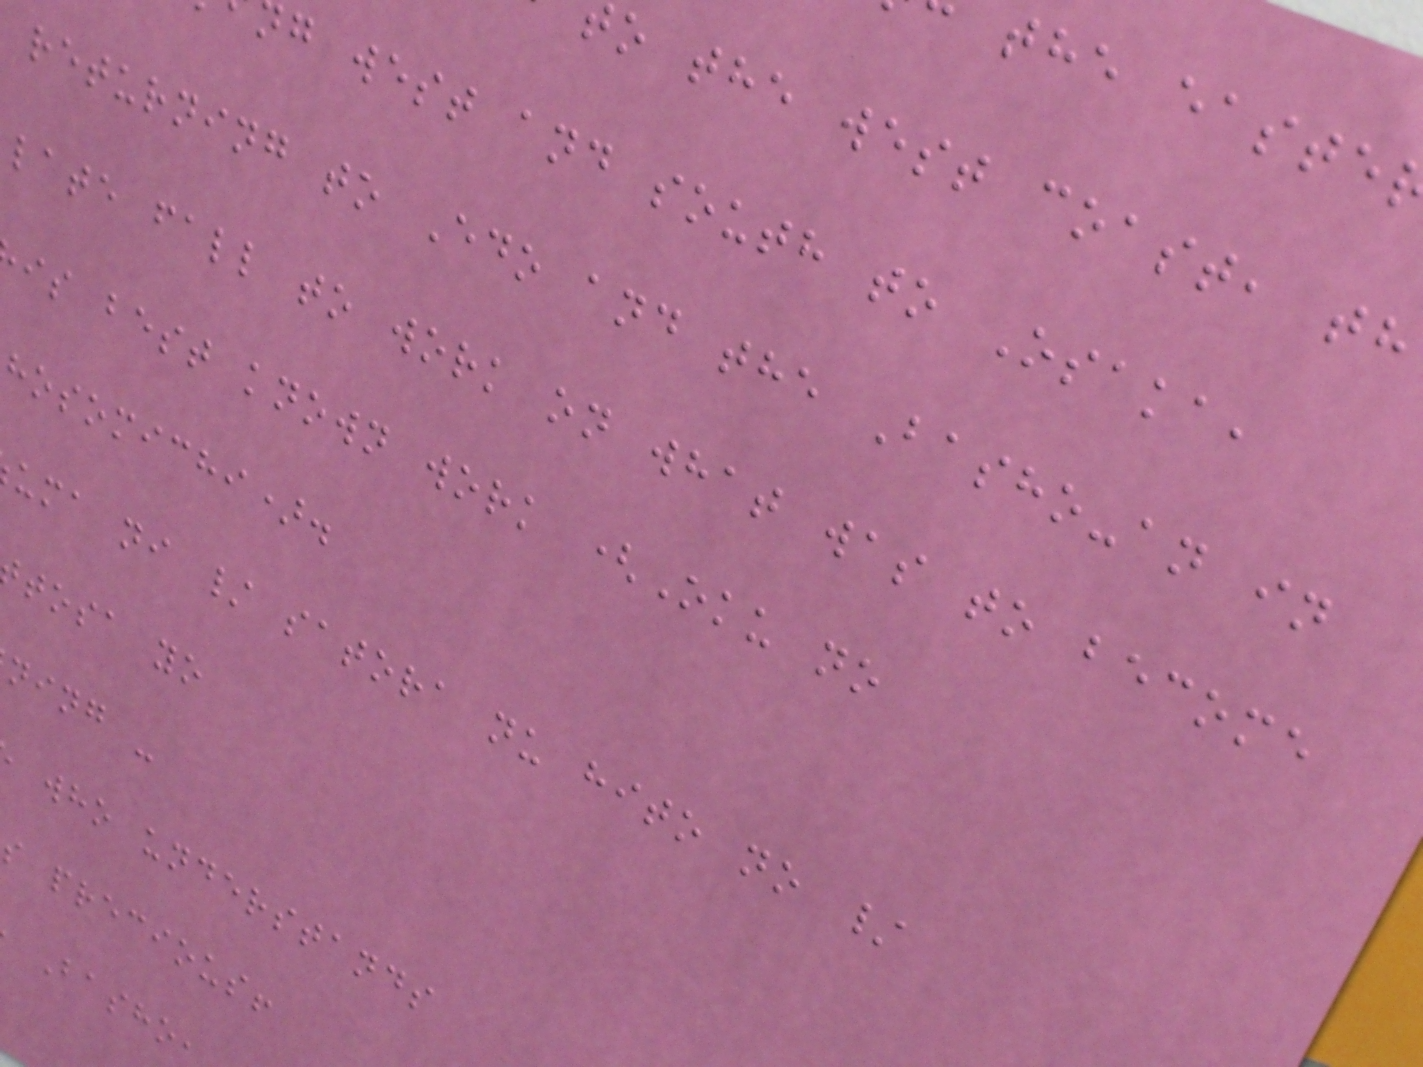o the west coast, th
g west and south to Osaka,
returning to Edo and the Basho-an in
late fall to work on what was to become
is best known work (Oku no
hosomichi).
uma ni / satora nu hito no /
tosa yo
ning -
who understands
s precious!
